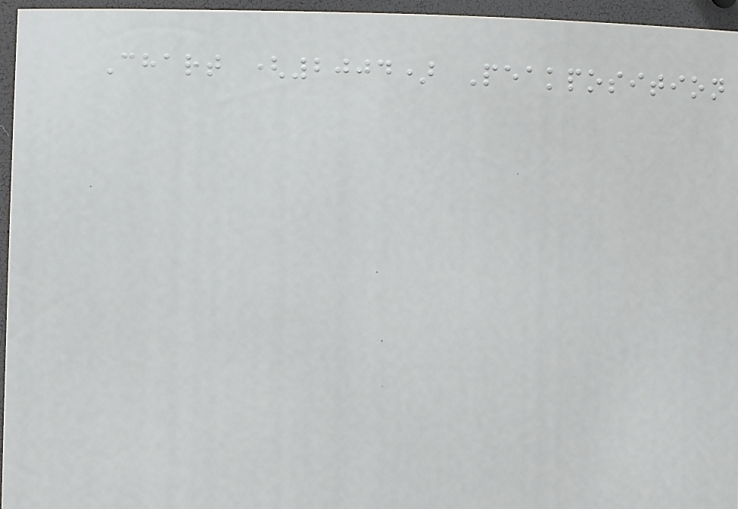Chart (2004) Peakposition
